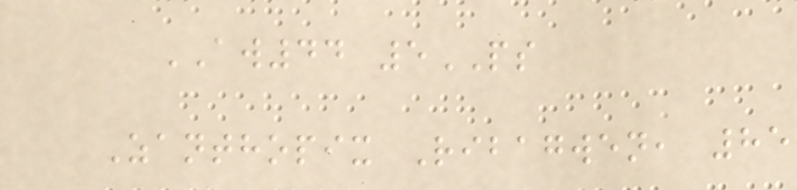AW44 5PS
Zanthopix Ribagwen, 85
